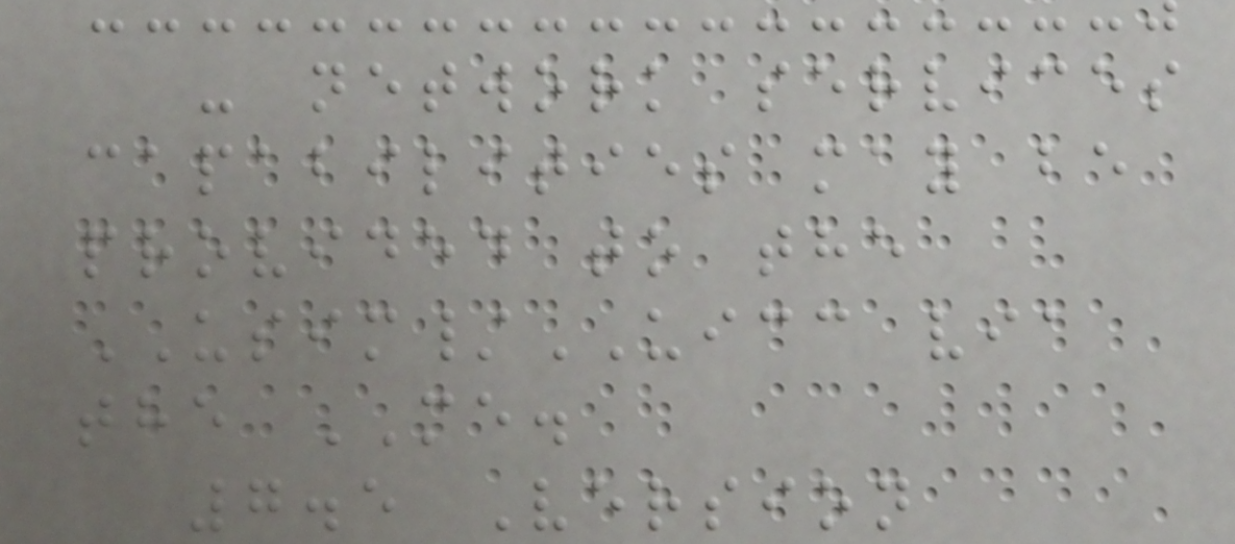- network services
capabilities may be
provided to the
USIM/UICC via
the ME.
7.5 Version
